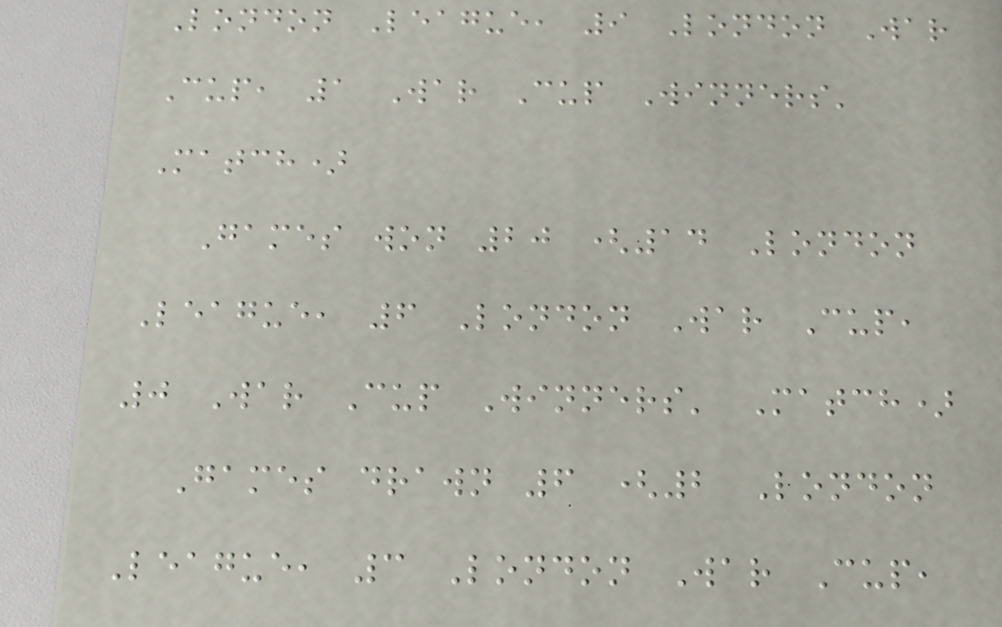London League, 9 London War
Cup, 1 War Cup Winners'
Match)
Games won 20 (14 London
League, 6 London War Cup,
0 War Cup Winners' Match)
Games drawn 6 (2 London
League, 3 London War Cup,
